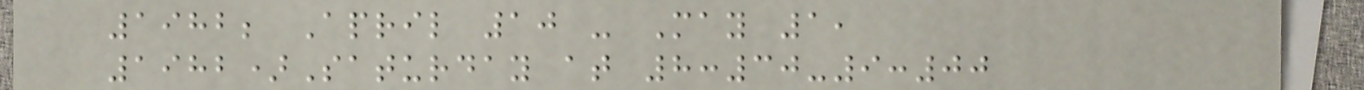1982; April 10 - May 1,
1982)Saturday at 8:30-9:00
